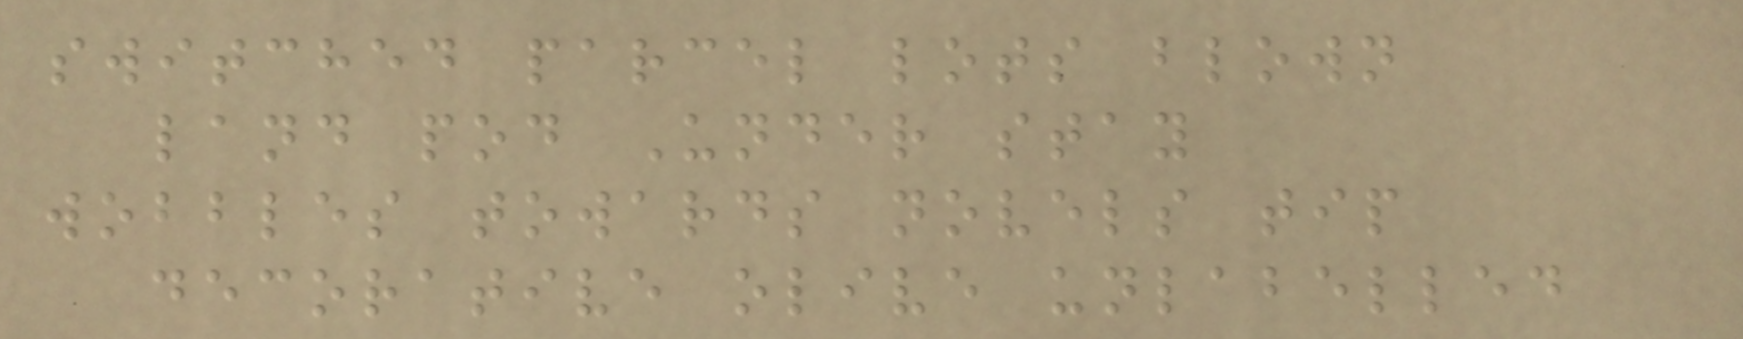switched parcel lots blown
land pod Under stay
wobbles towards novels tip
decorative olive unlabelled
